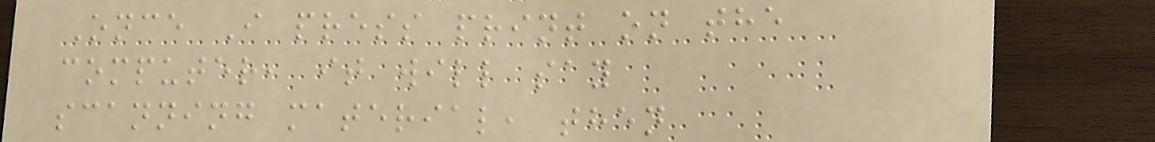Once I press print on the
computer, it will say
scanning material, then
